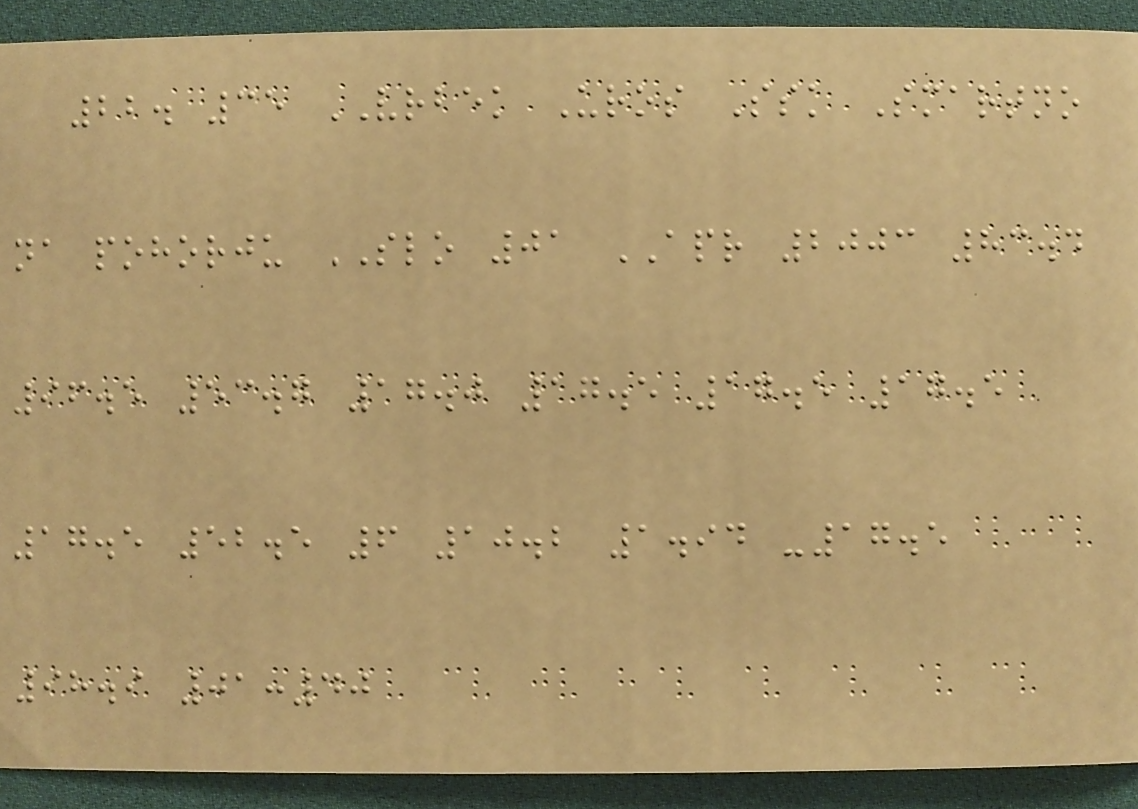22. 35 VRBEK Uros Ssk Smartno
na pohorju SLO 01 APR 2003 83.4
96.5 53.7 17.0 17.5 17.5 17.5
17.5 52.5 6 10.2 1.94 -17.5
98.9 01:40
